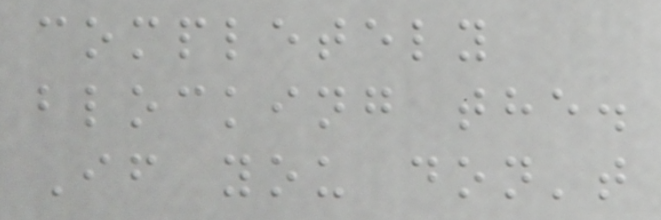completely
blocking the.
If you don't
